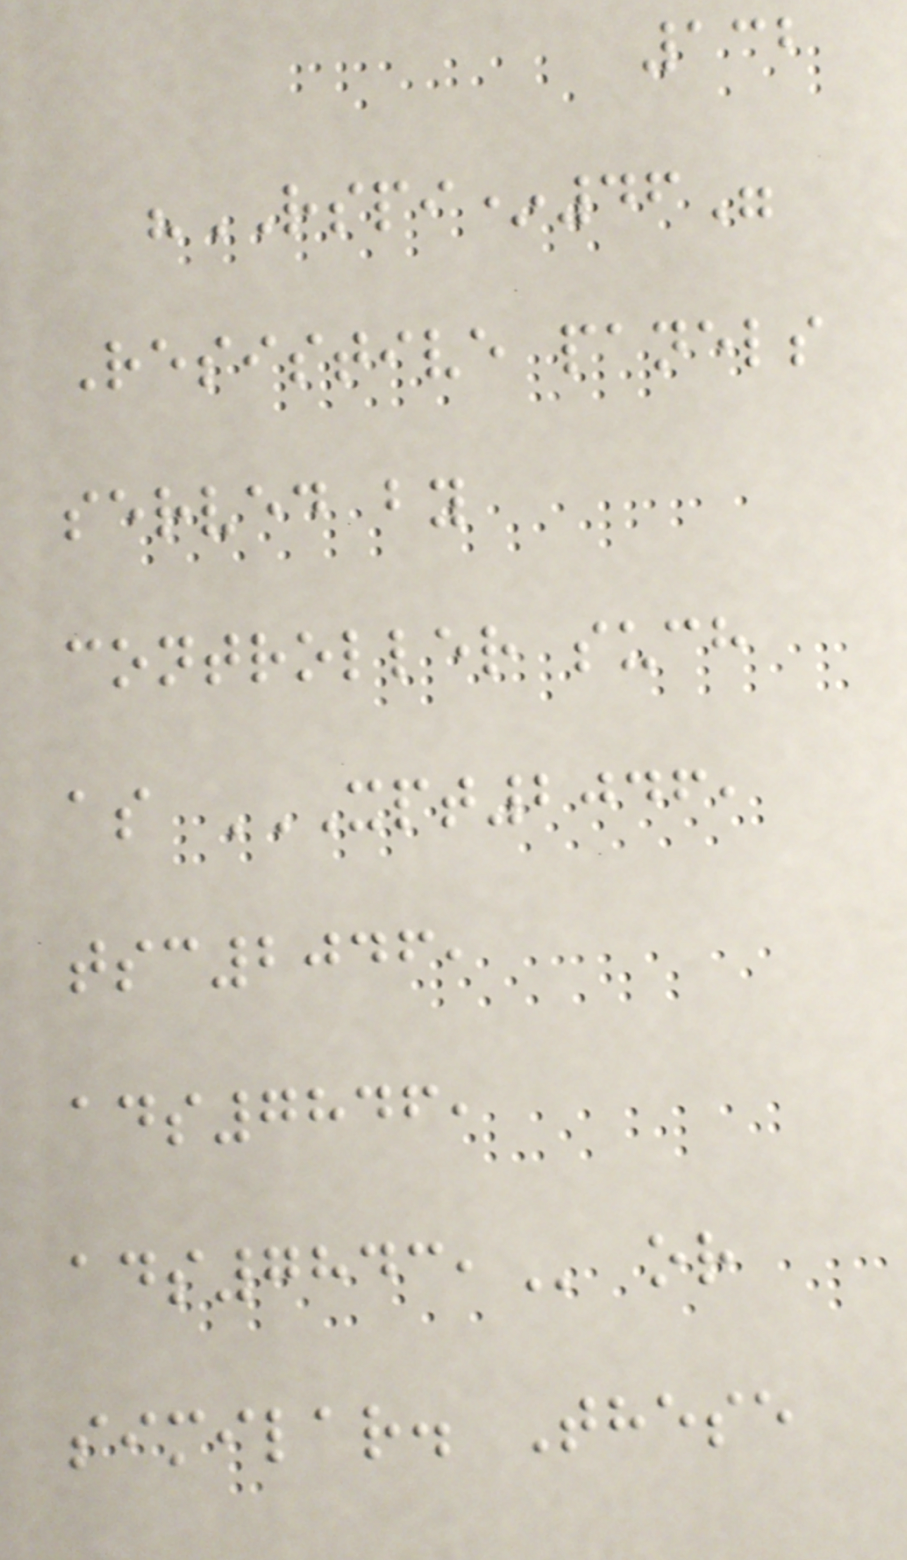132
"RSPI*46"
Resistive panels
served by
controller such
as XPT2046,
TSC2046,
ADS7846,
ADS7843, or
similar. These
